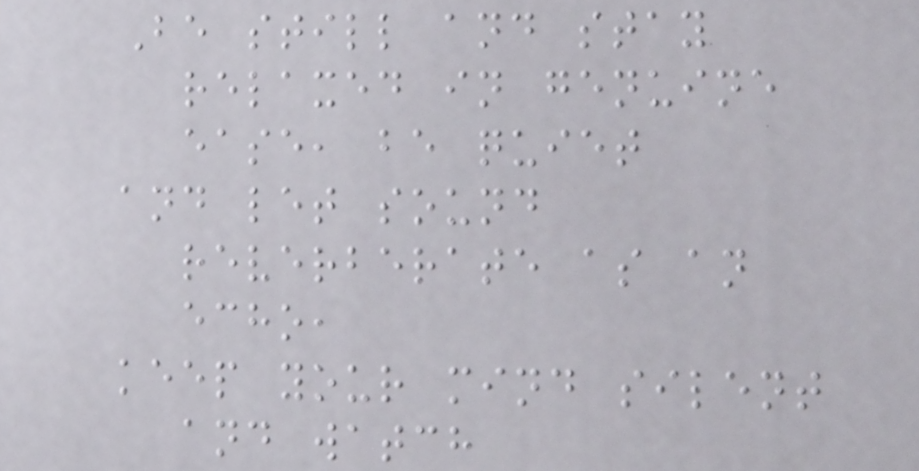Be still and stay
relaxed in genuine
ease, be quiet
and let sound
reverberate as an
echo,
keep your mind silent
and watch
